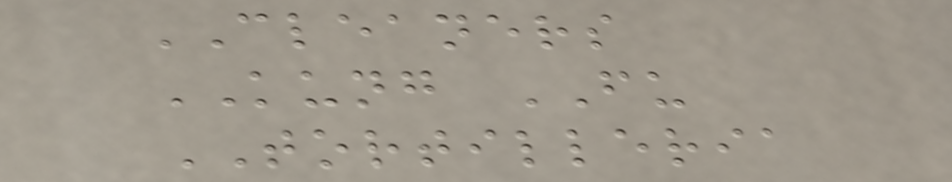CLEANERS
KUNG FU
TORTILLERIA
